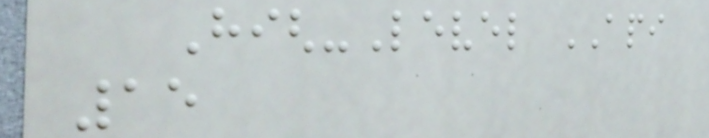High-Level API
15
